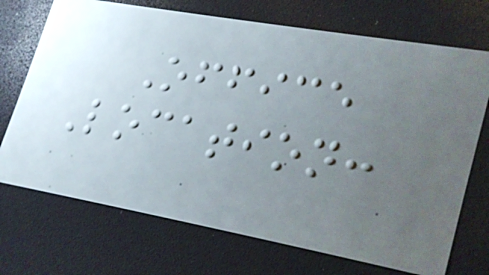Office
Location:
